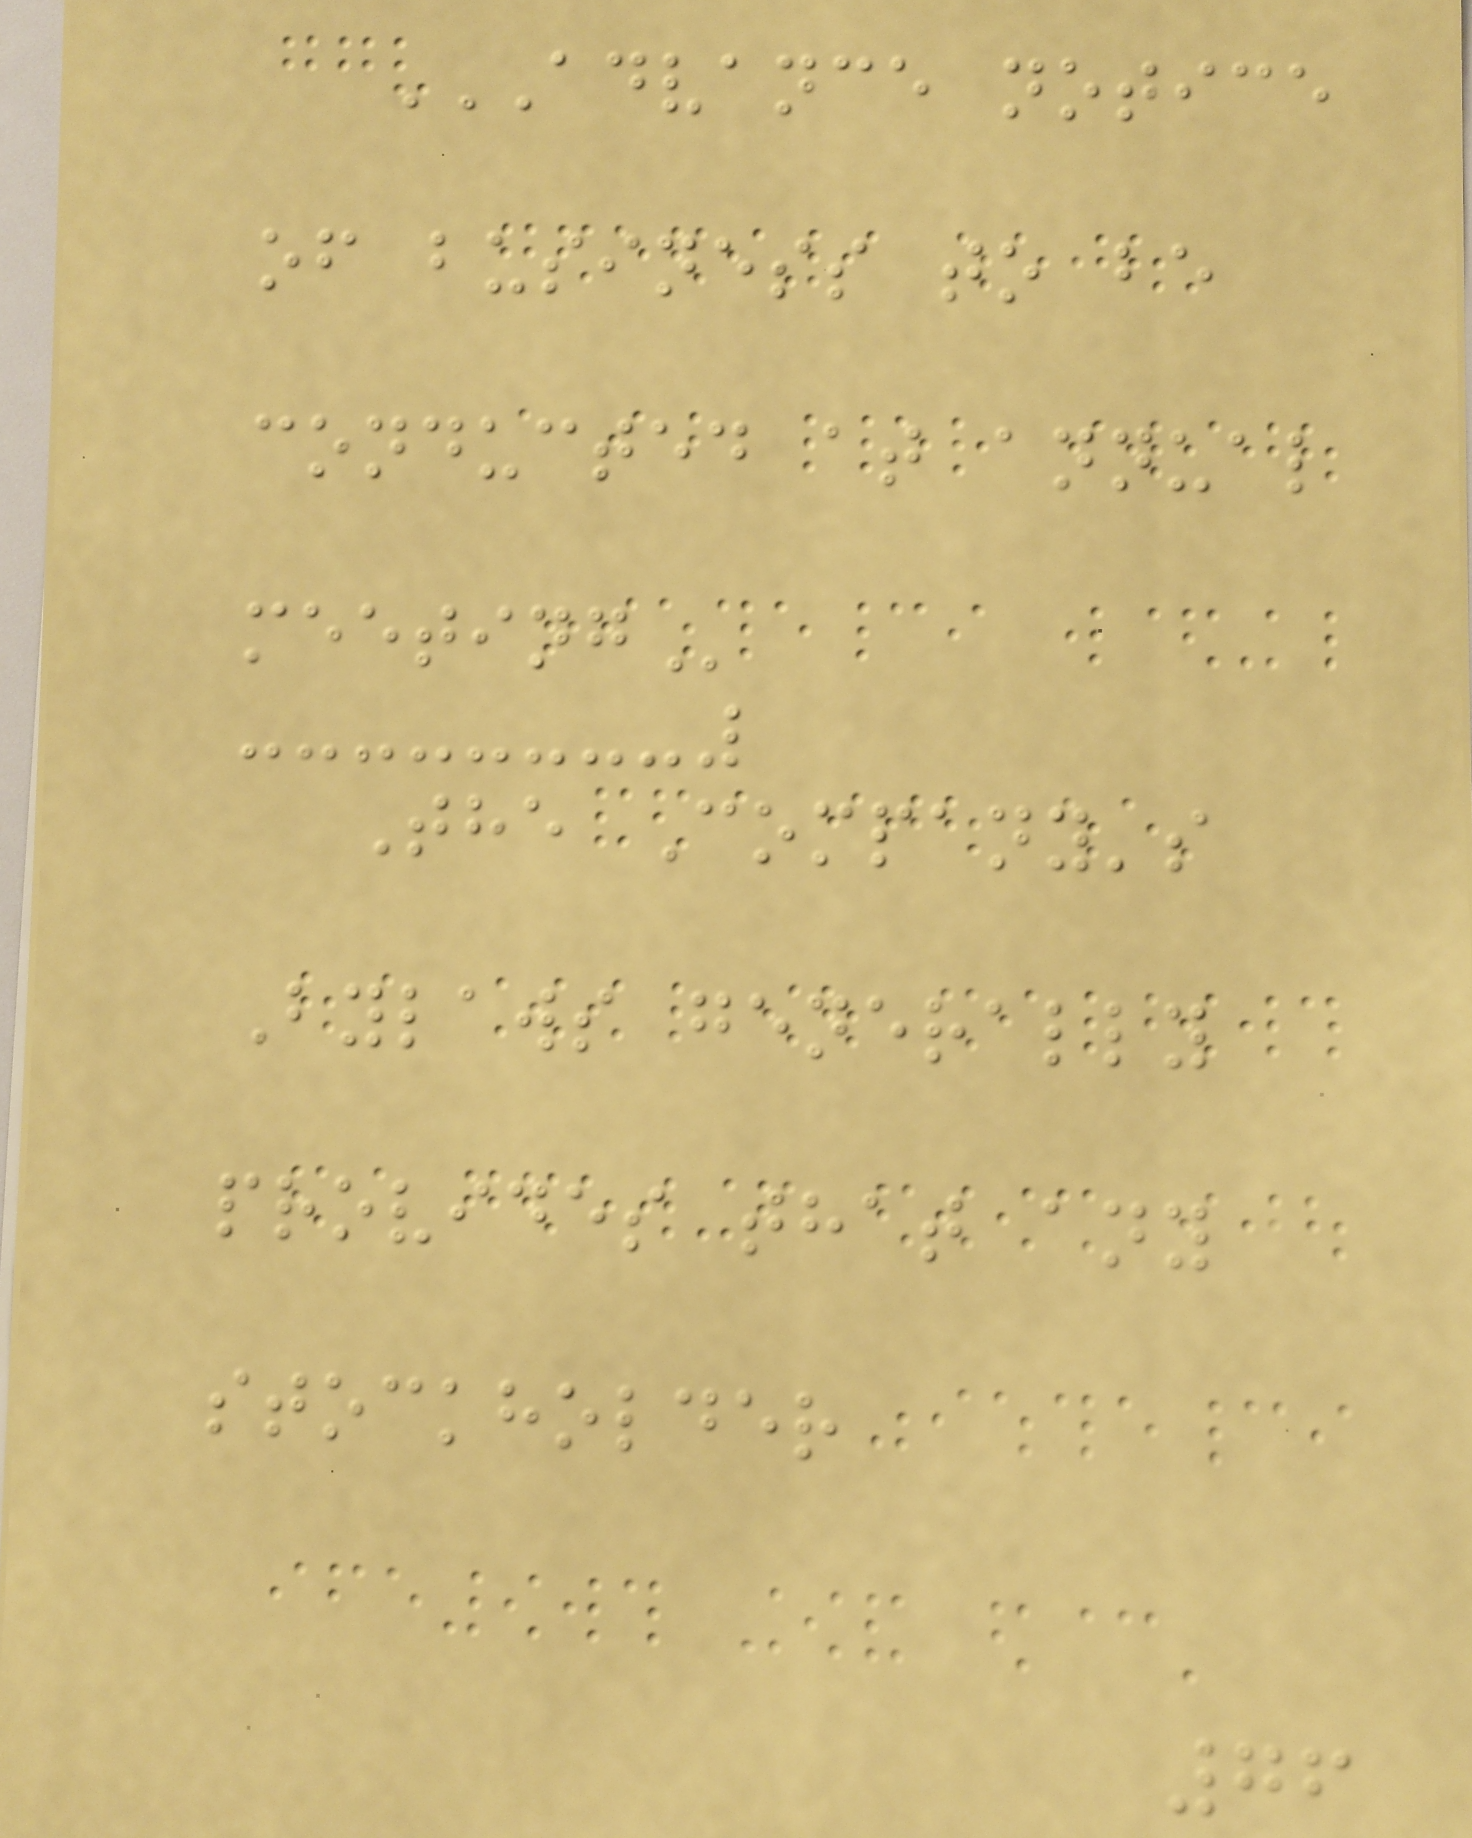ADVANCE NOTICE
OF BUSINESS TO BE
CONDUCTED AT ANNUAL
MEETING
The Company's
Bylaws generally
provides that any
stockholder
76
